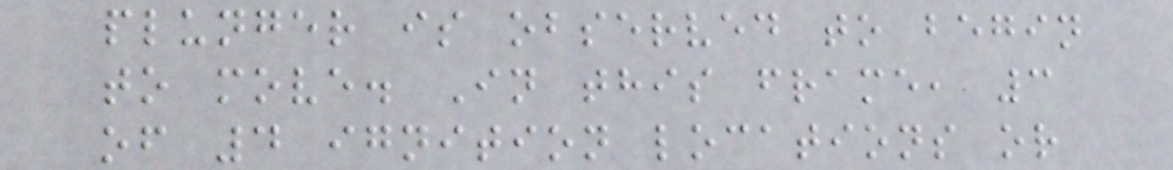plunger is observed to begin
to move. In this frame, 3
of 4 ignition locations or
